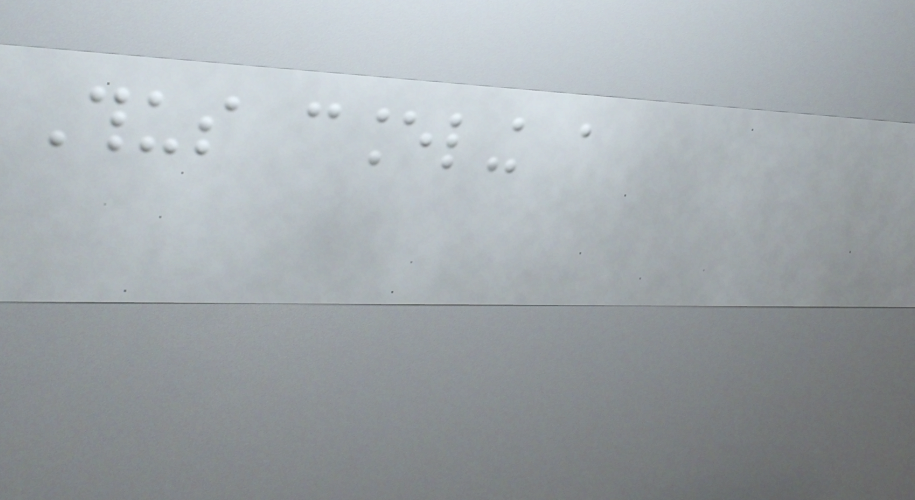Thus canceling a
